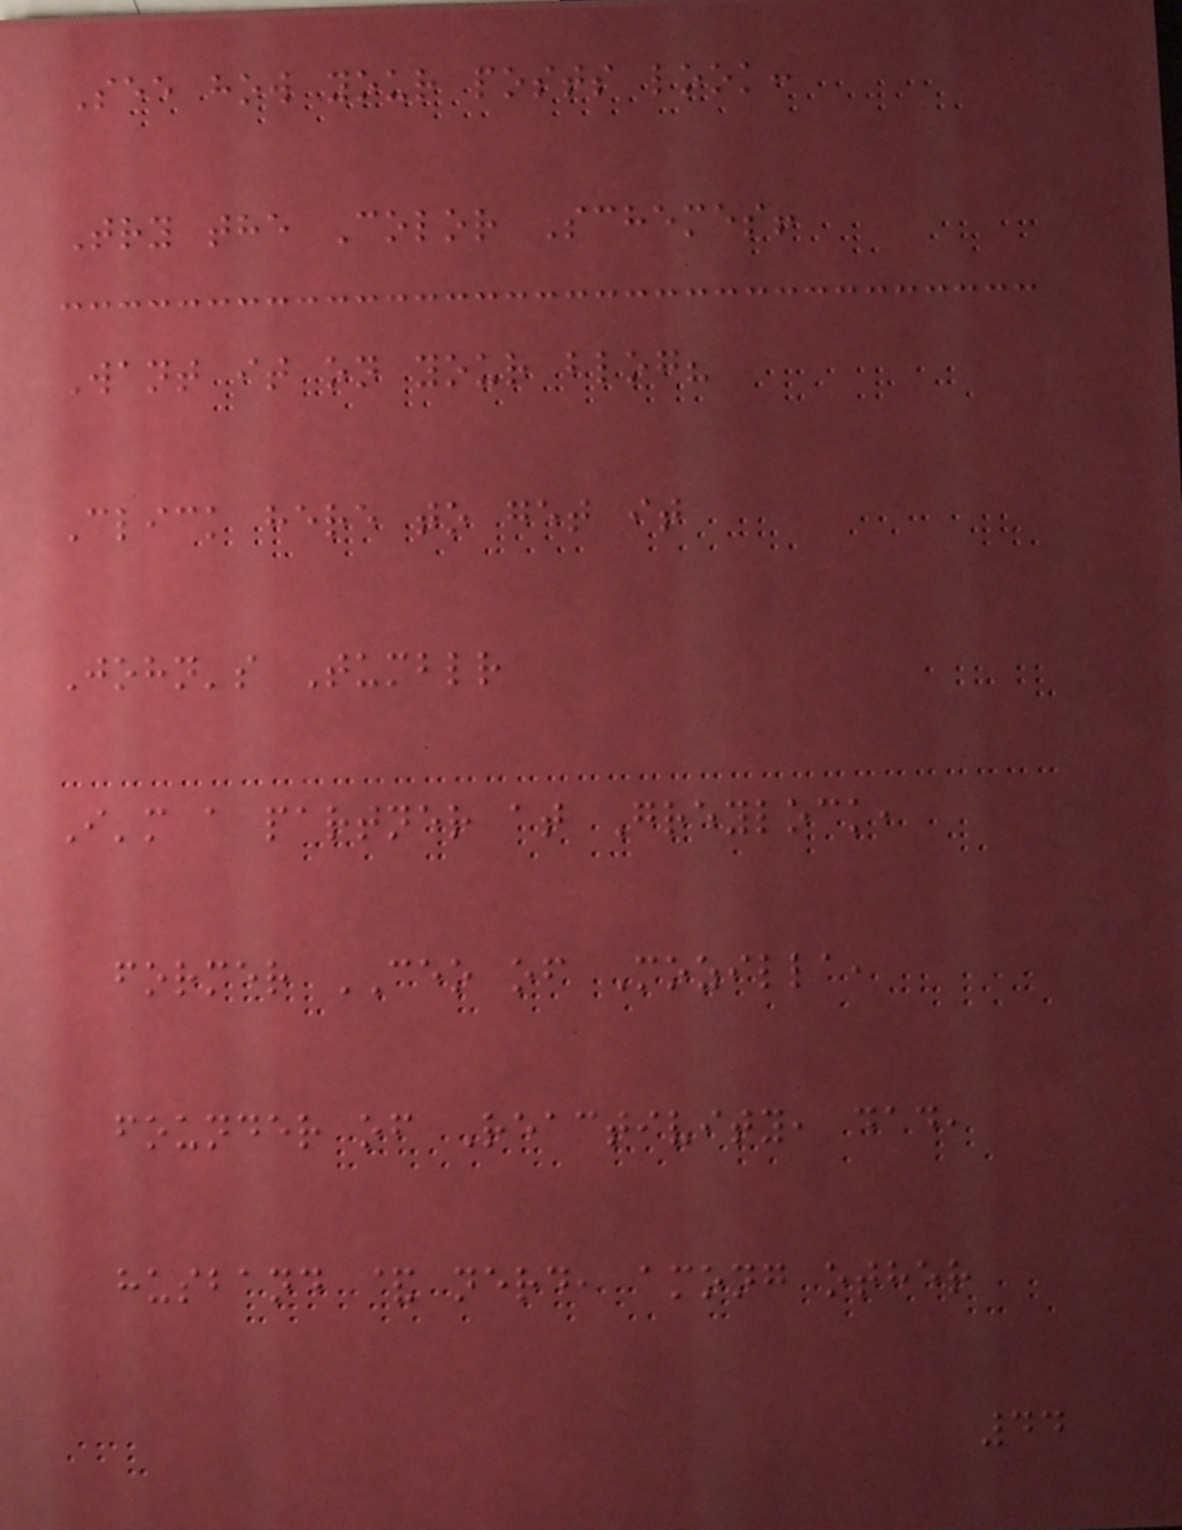See how your posts look:
Try the Color Schemes!
Want it on your blog?
Click here to get it
John's Tumblr
I'm a partner at Greylock,
former CEO of Mozilla,
founder of Reactivity, dad,
husband & nerd, among other
44
